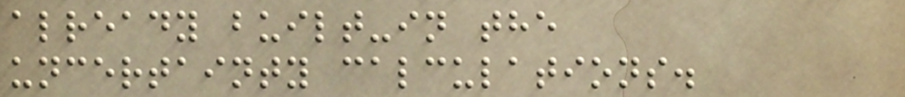already built-in the
uncertainty calculations.
